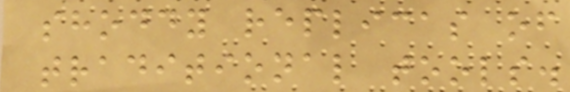shoddy replicas of
traditional tools.
